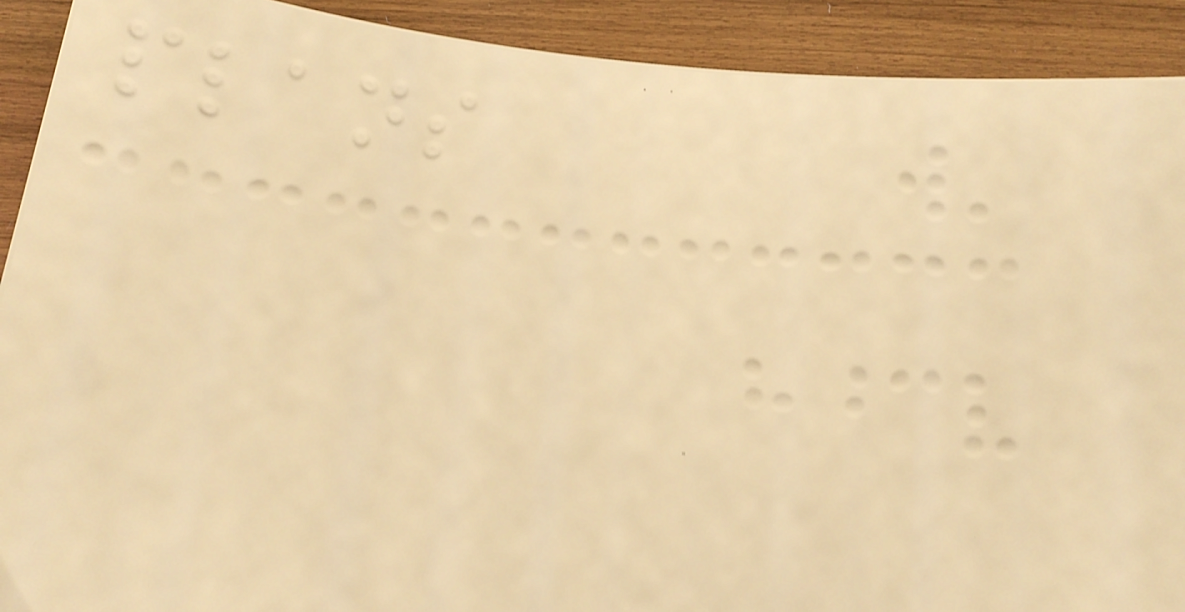plans
